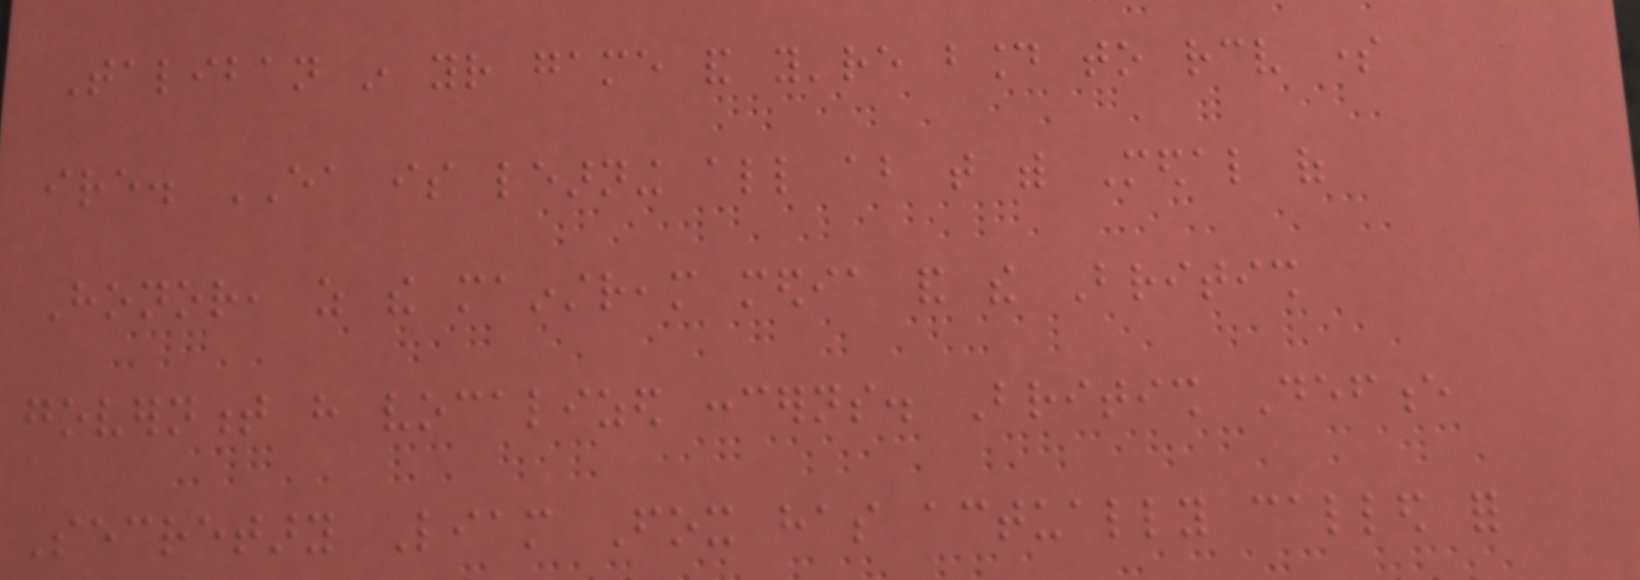Taliban in your game and you're bound to receive some
ire. EA is learning all about that with Medal of
Honor, as the mainstream media and the British
government have vocalized concerns. British Defence
Secretary Liam Fox has actually called for
